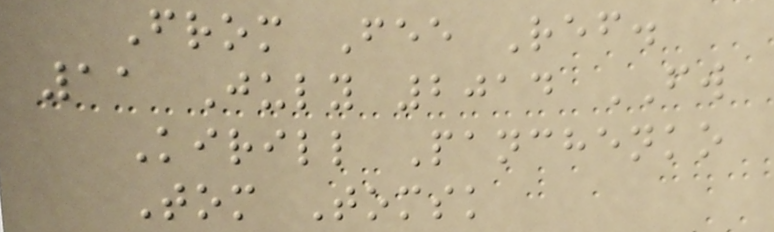From Fee Ref.
11 July 2014 FW
Kirill Panchenko
Tom Tomsk
